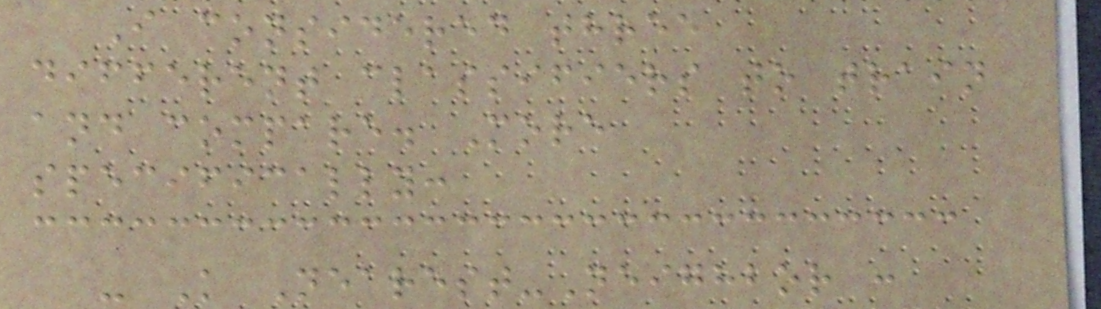I considered three
different classifiers to train
and compare. More
specifically:
- K Nearest-Neighbor :
